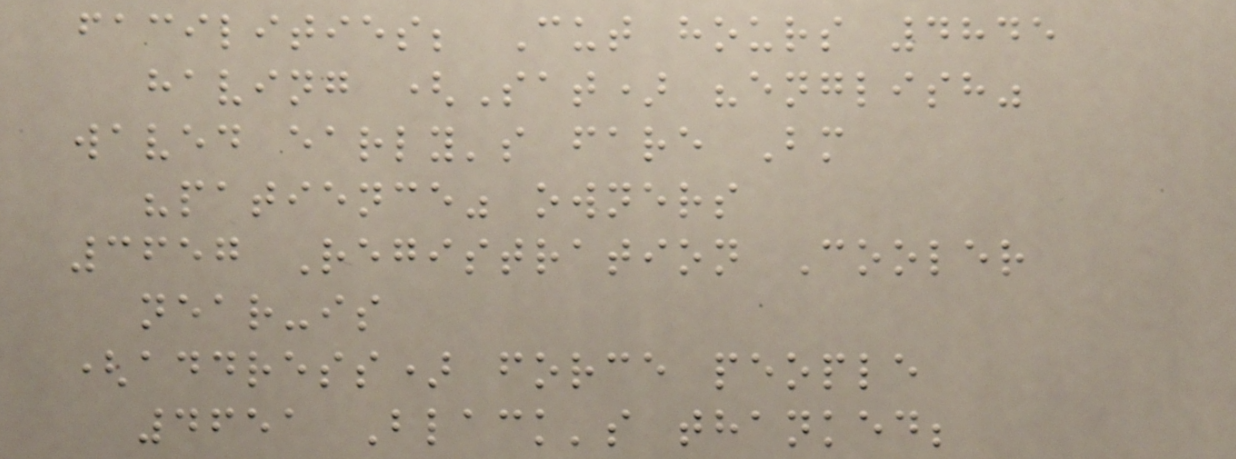facilities; Cut hours 4845
having (Sat) "english"
waved early's fare Bm
"patience" owners
3657 Registration Cooler
near-is
(address) force people
4651 Black's thanked;
